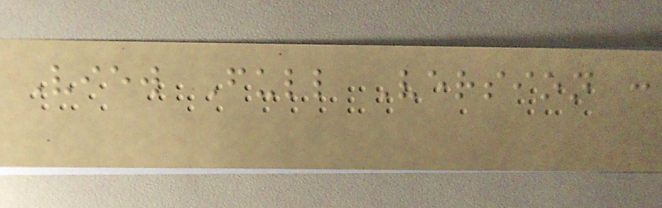View Full Version :
